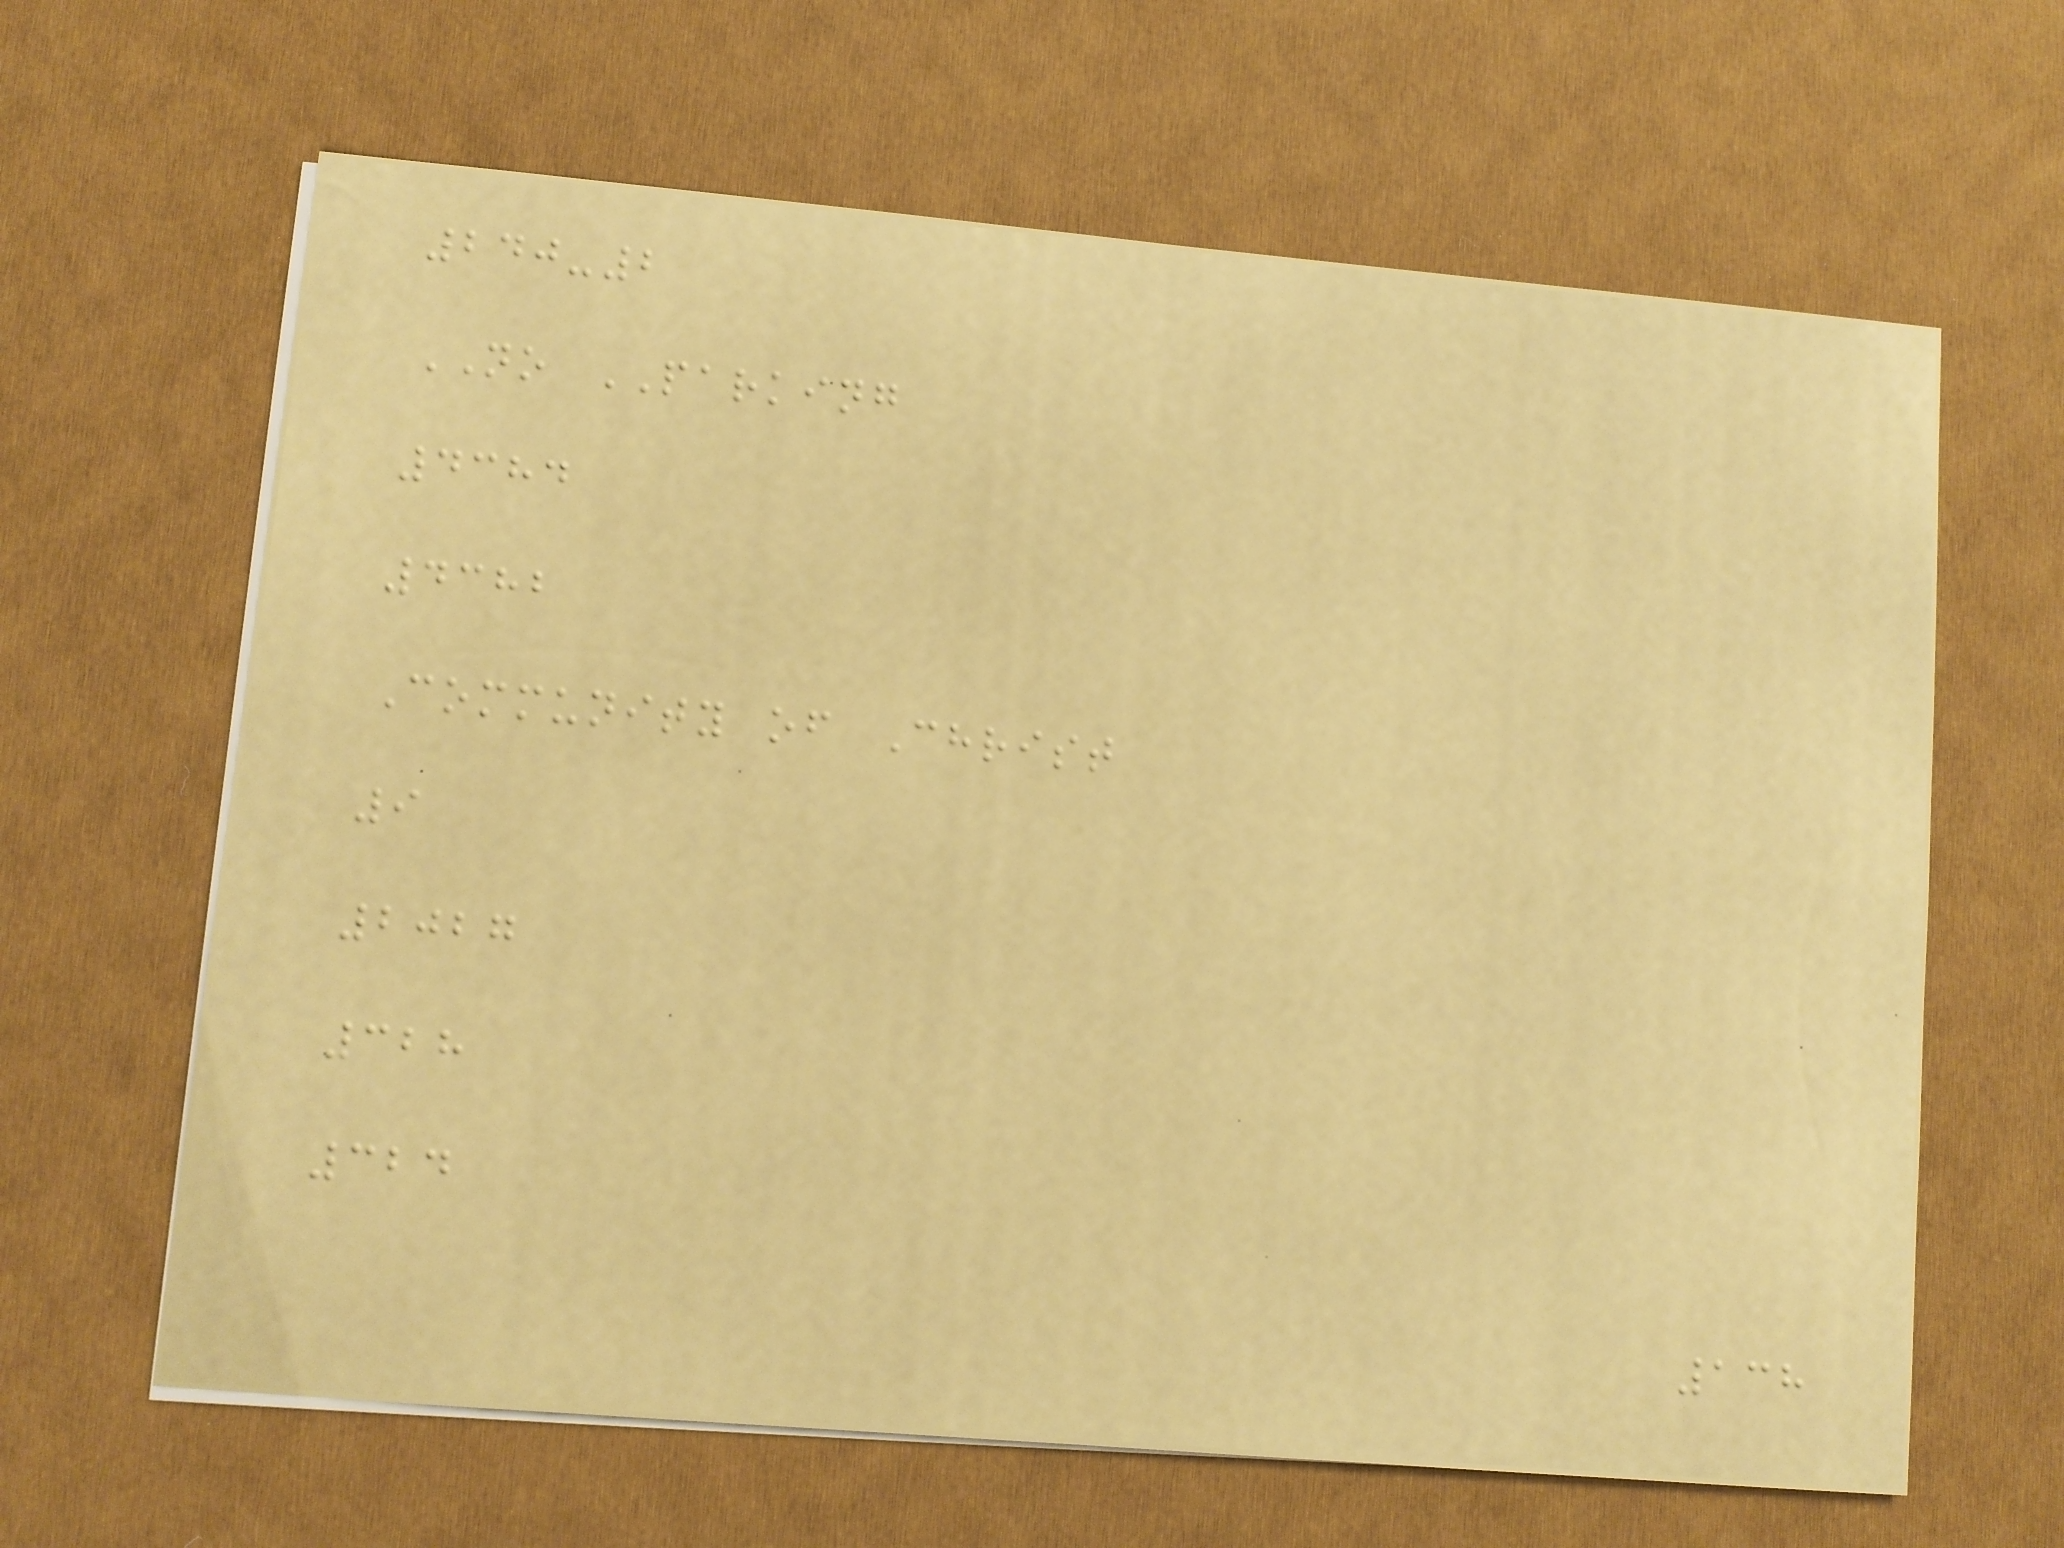240-2
NO PARKING
4384
4382
Community of Christ
9
2027
328
324
138
